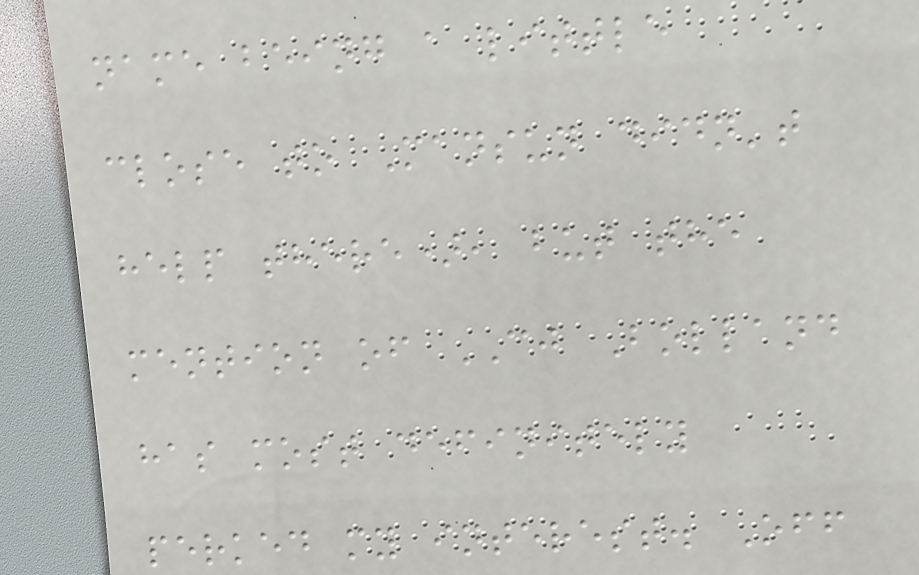name being a little
close to Mansun didn't
help there), but the
mention of CJ Bolland
has most definitely
perked my interest. Off
